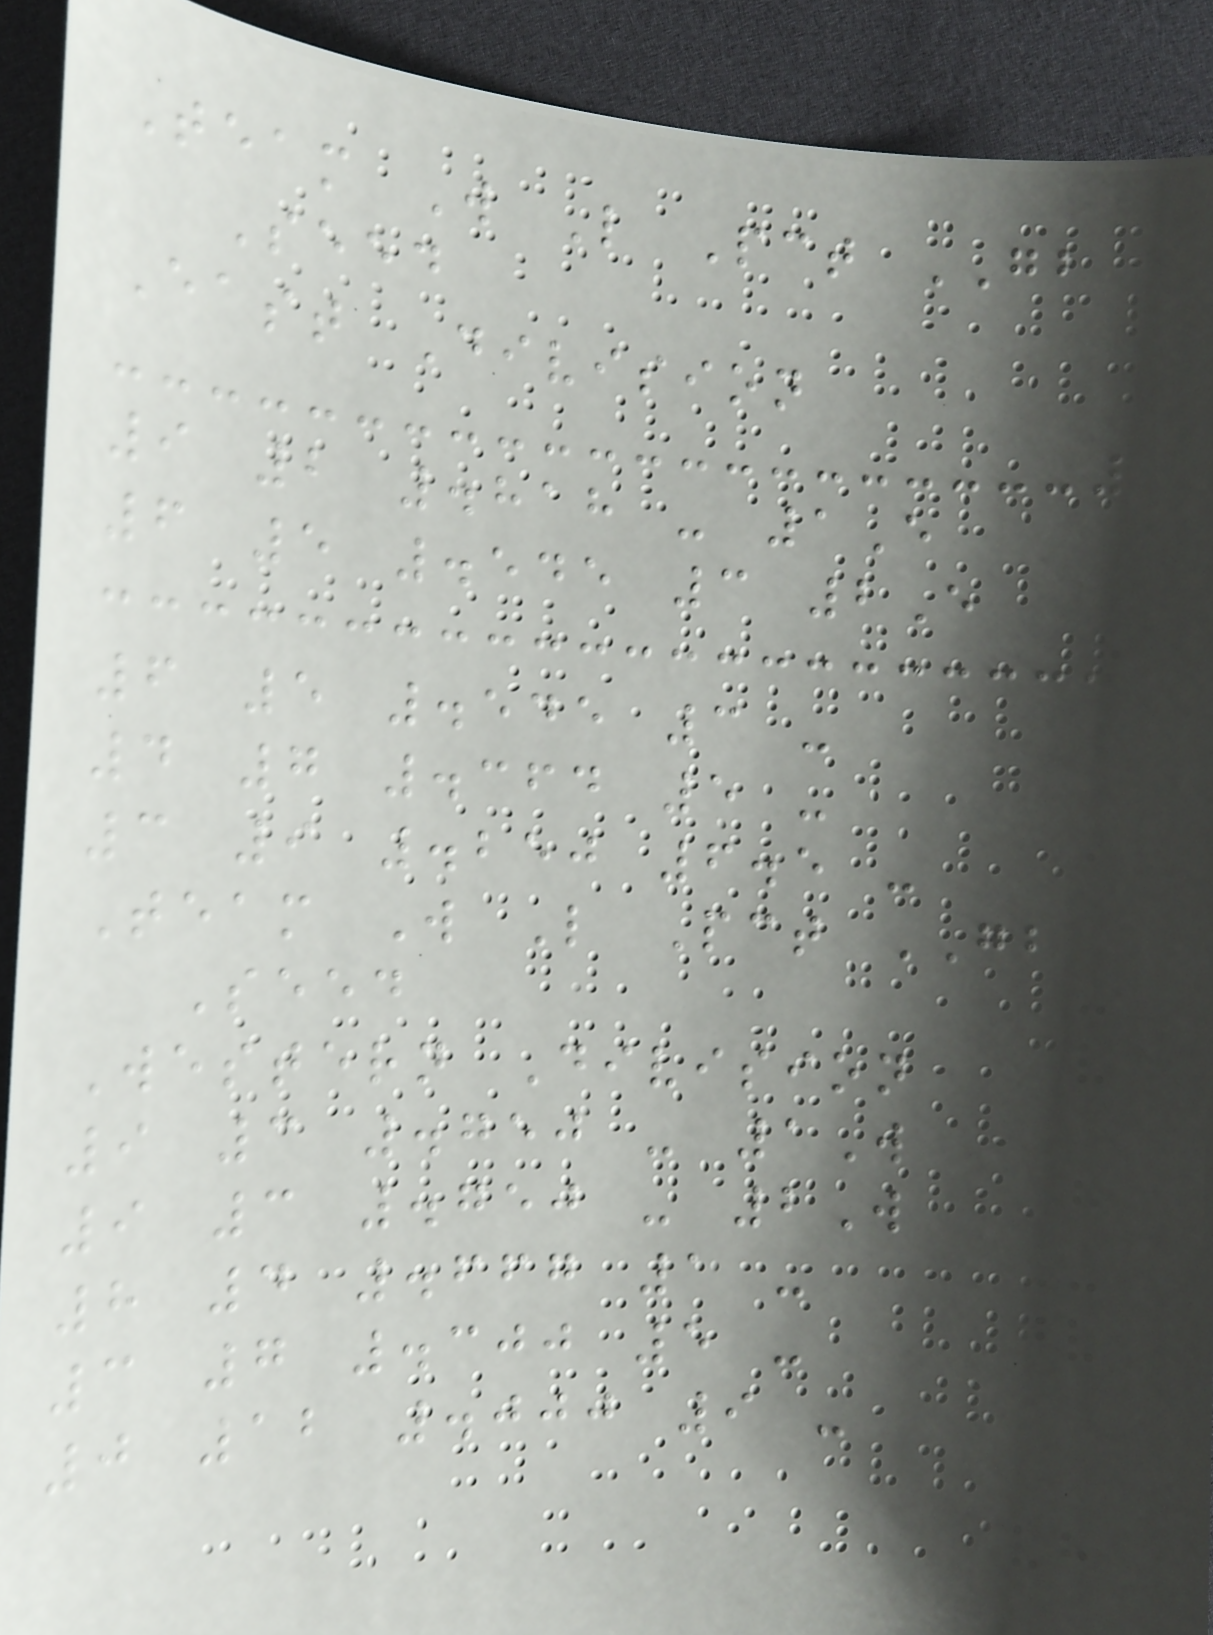Team W L Pct GB
Seed
East Division
9 2 .818 - 1E
6 5 .545 3 2E
6 5 .545 3 -
4 7 .364 5 -
3 9 .250 6.5 -
Team W L Pct GB
Seed
Western Division
9 3 .750 - 1W
9 3 .750 - 2W
8 4 .667 1 -
3 7 .300 5 -
0 12 .000 9 -
